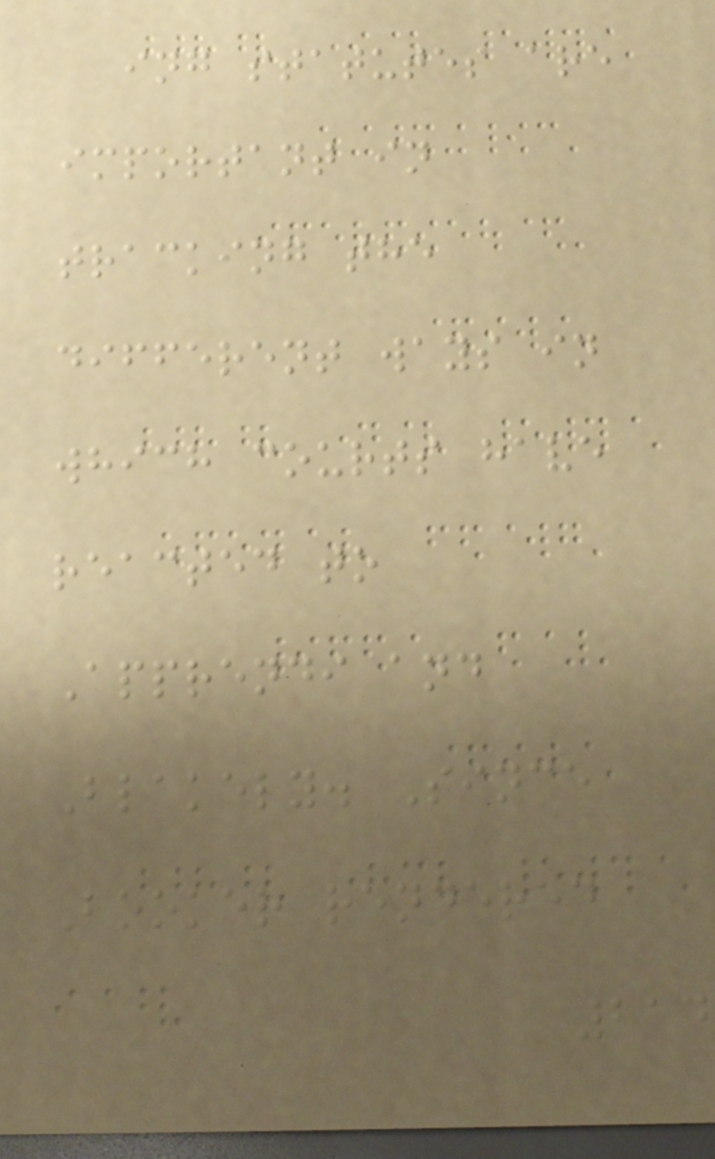ing statutes are
important in
tracking the
different ways in
which courts have
reacted to
Apprendi and
Blakely. Since
Booker rendered
214
